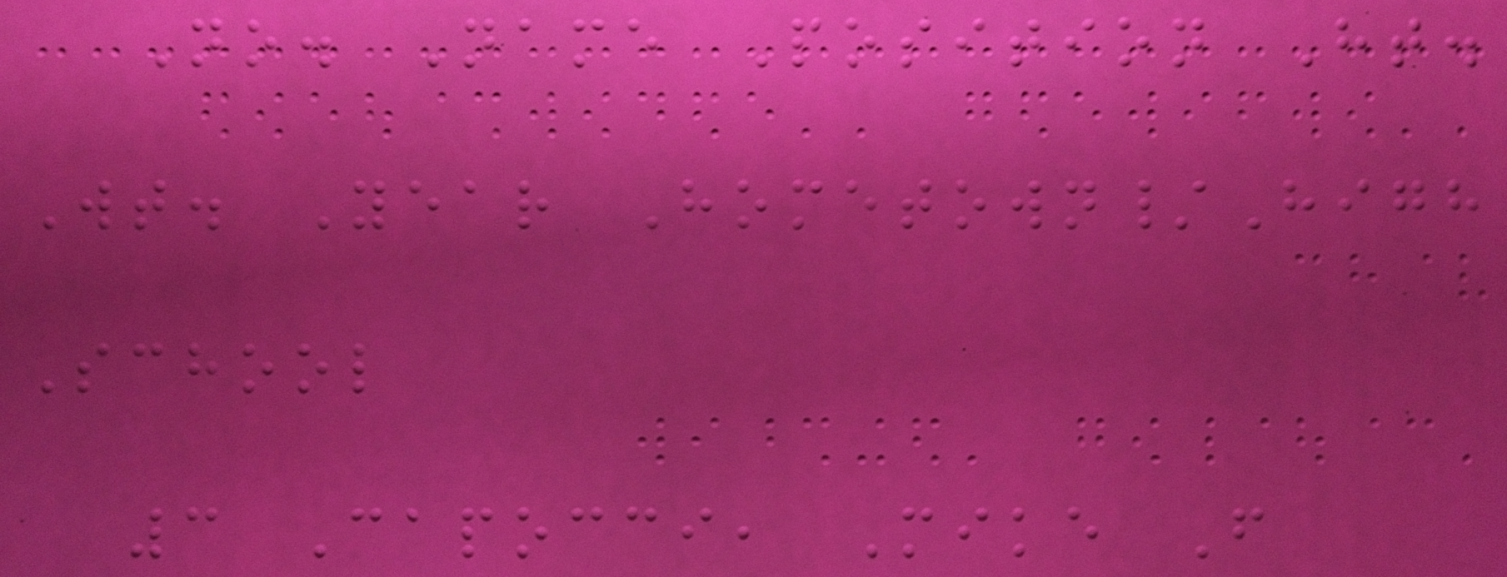No. Name Position Ht.
Wt. Year Hometown/High
School
3 Capocci, Mike F
